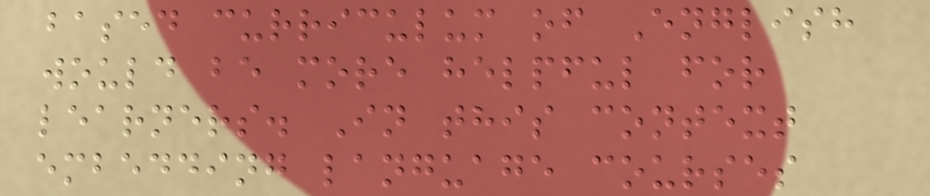based curriculum of English
would be more helpful for
learners. In this context
embedding language courses
